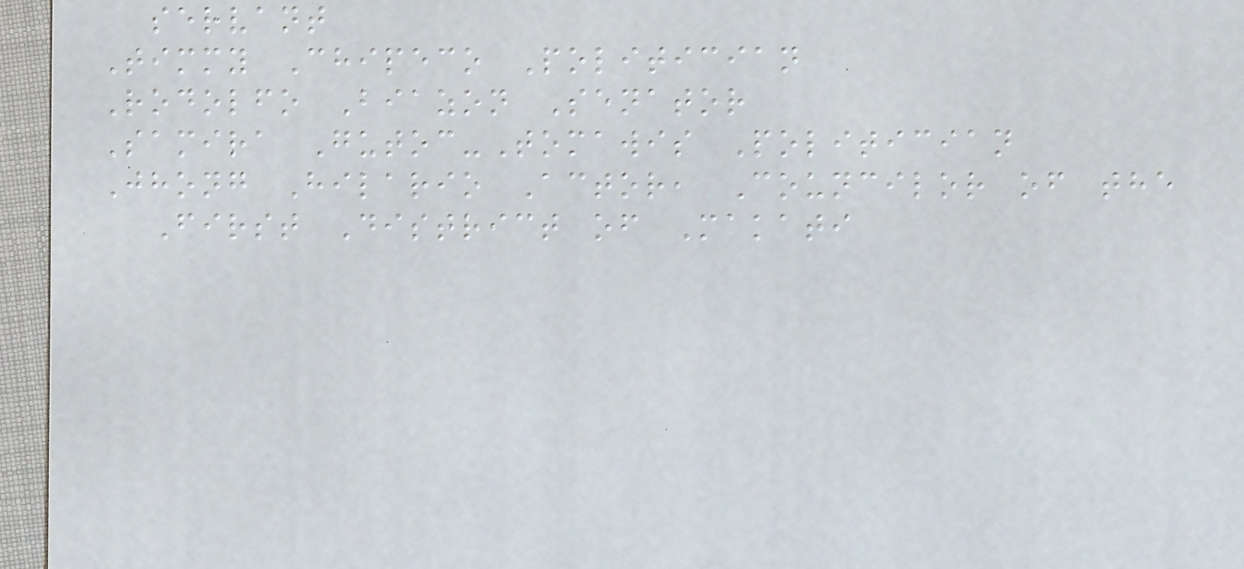servant
Timmy Chipeco Politician
Rodolfo Biazon Senator
Samira Gutoc-Tomawis Politician
Jhong Hilario Actor, Councilor of the
First District of Makati
